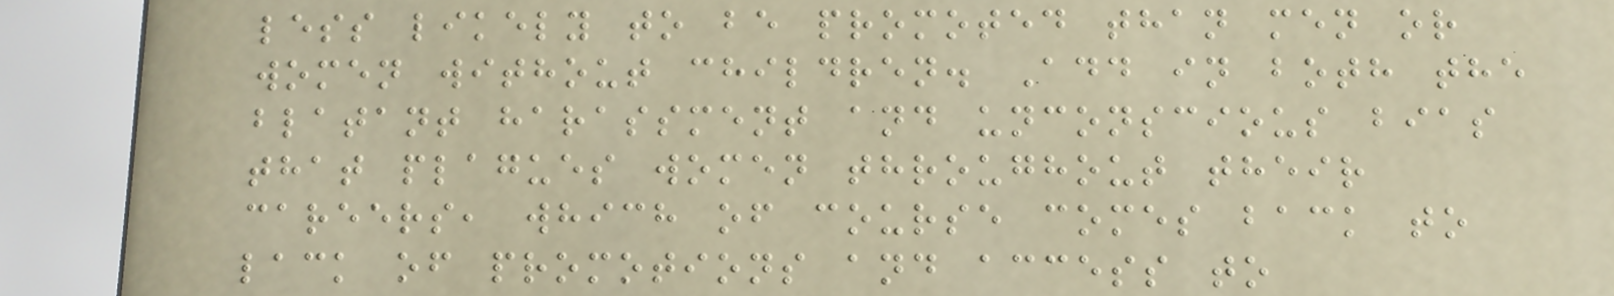less likely to be promoted than men or
women without children. Add in both the
blatant harassment and unconscious bias
that plagues women throughout their
careers, which of course comes back to
lack of promotions and access to
